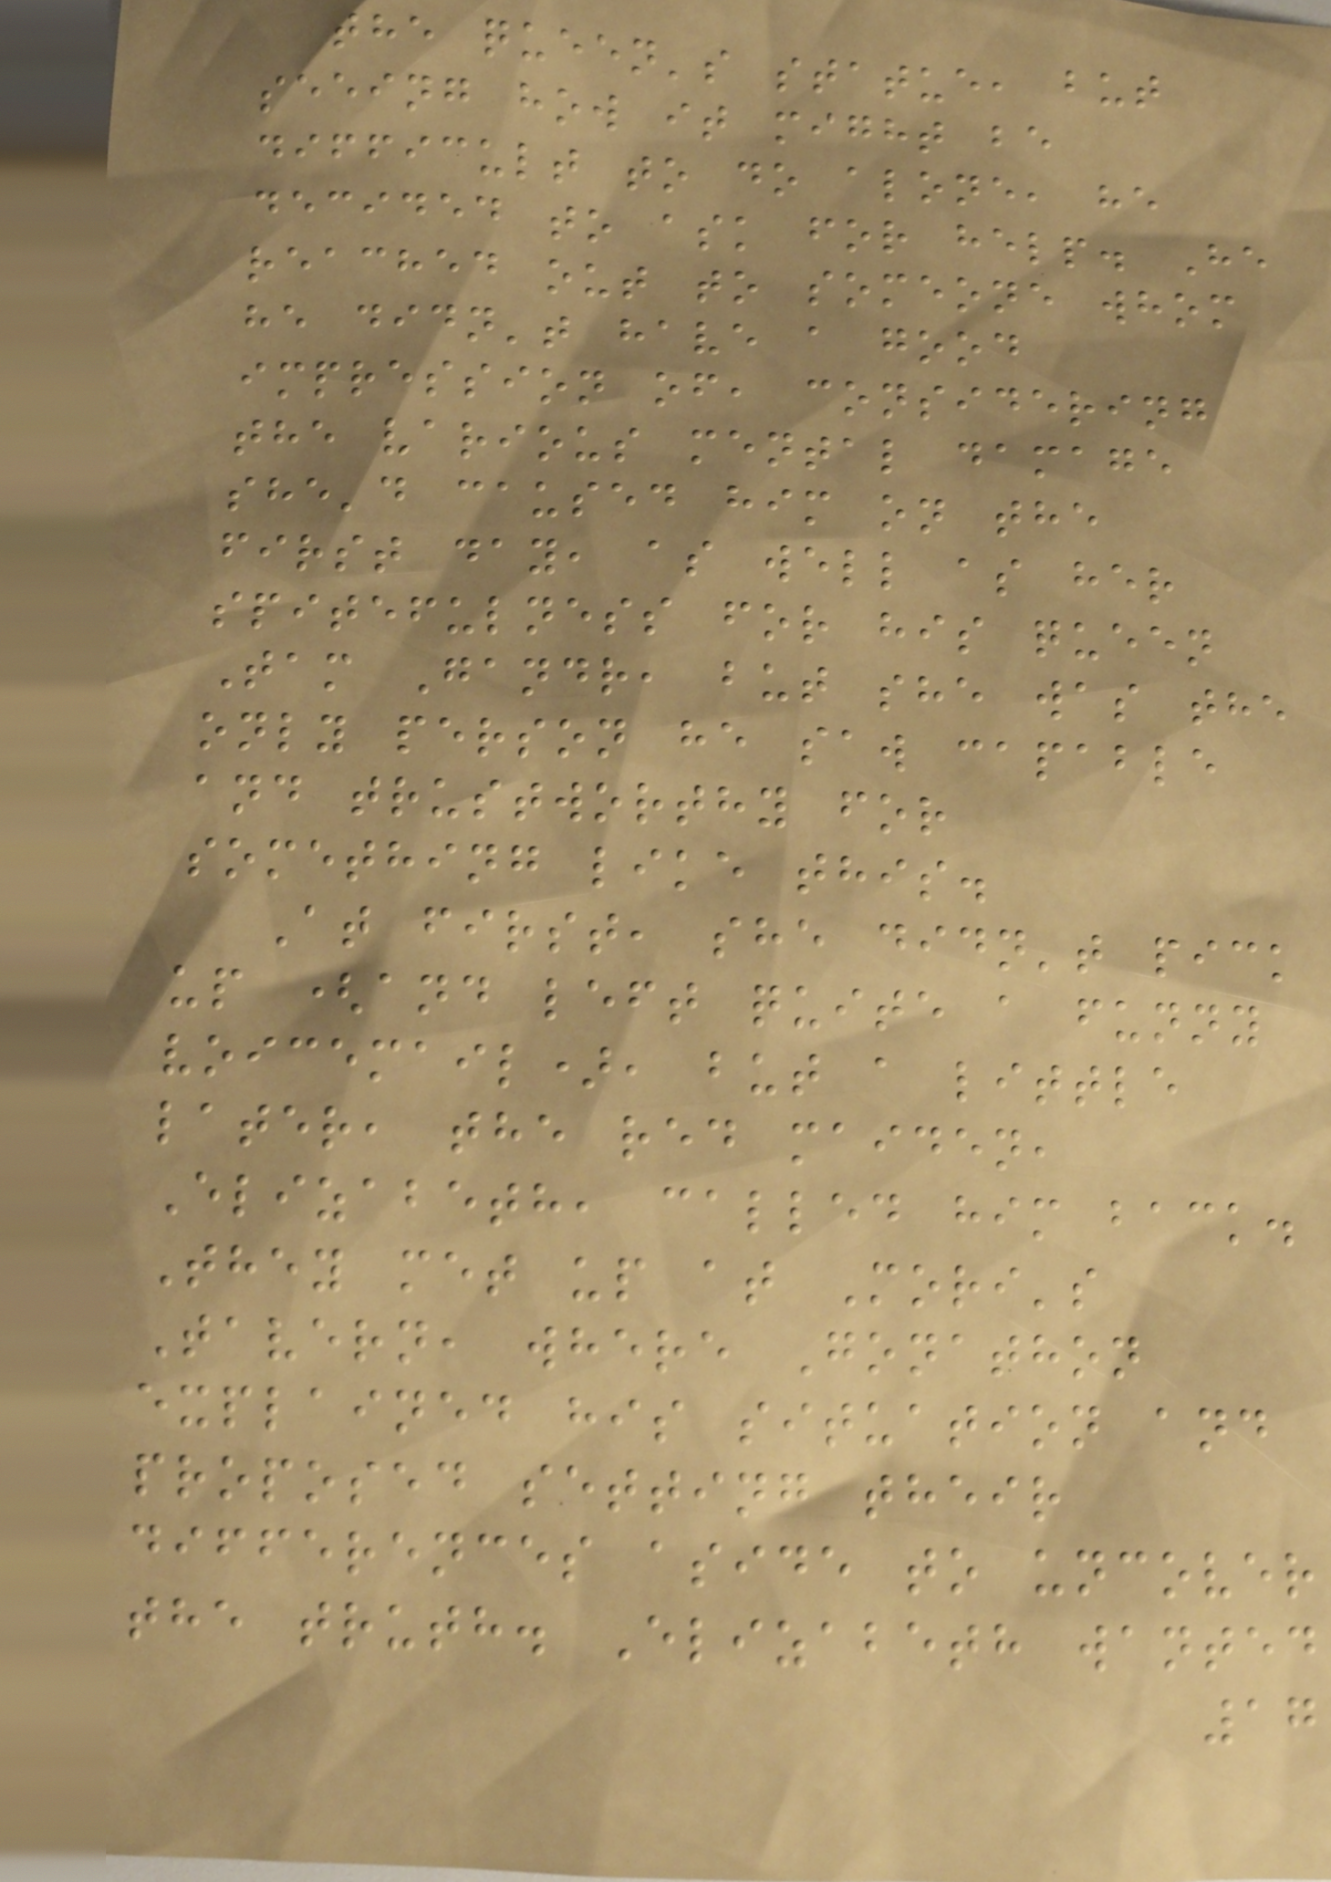the queen's statue, but
seeing how it might be
difficult to do alone, he
decided to ask for help. He
reached out to someone whom
he didn't have a good
impression of, considering
the various mental damage
she'd caused him on the
first day, as well as her
spitefulness for his queen
Tam Gandr, but she was the
only person he saw capable
and trustworthy for
something like this.
At first, she didn't pick
up (and left quite a funny
voicemail), but a little
later, the red maiden,
Elizabeth, called him back.
They met up at Mori's
Tavern, where Gonathon
explained his situation and
proposed setting their
differences aside to uncover
the truth. Elizabeth wanted
17
